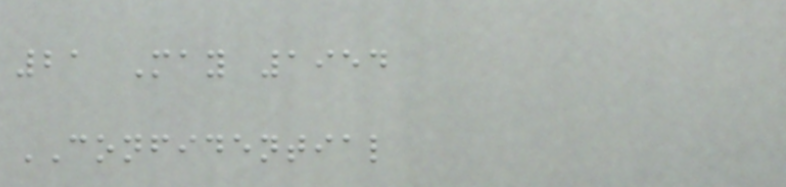21 May 1954
CONFIDENTIAL
